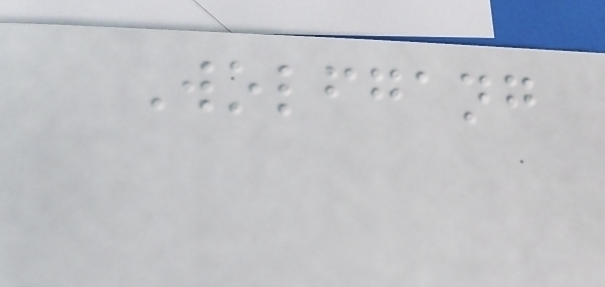Wolfgang
